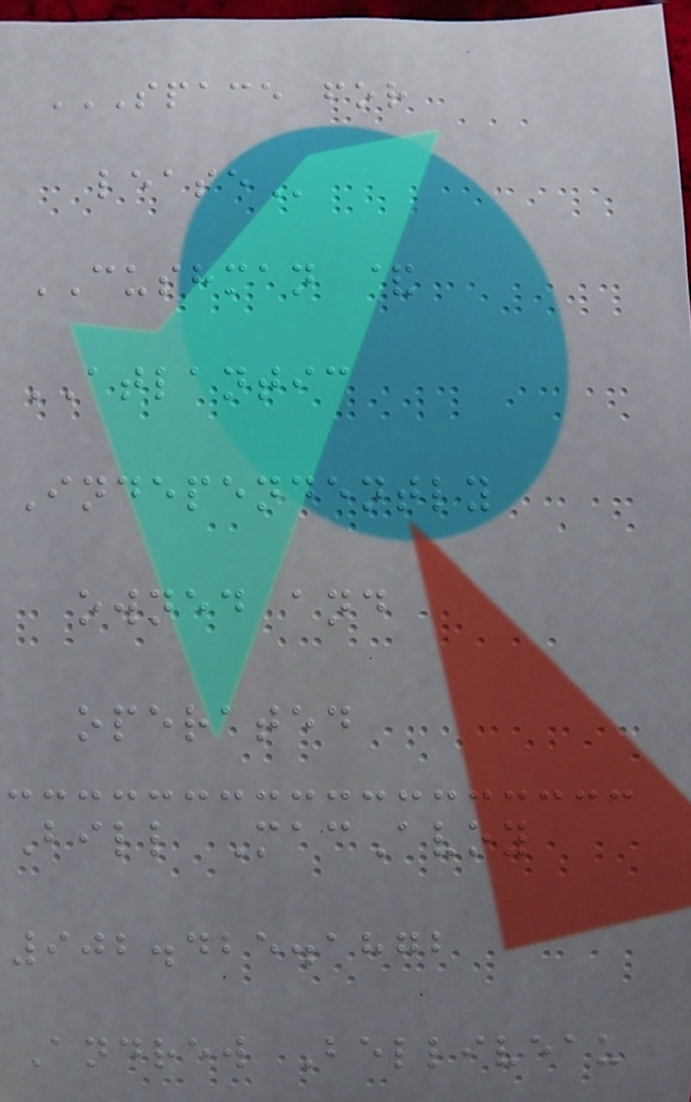SPACE FOR
LEASE
CUSHMAN &
ATLANTIC
Independently
owned and
operated
Bill MacAvoy
902.425.1872
Andrew Belliveau
